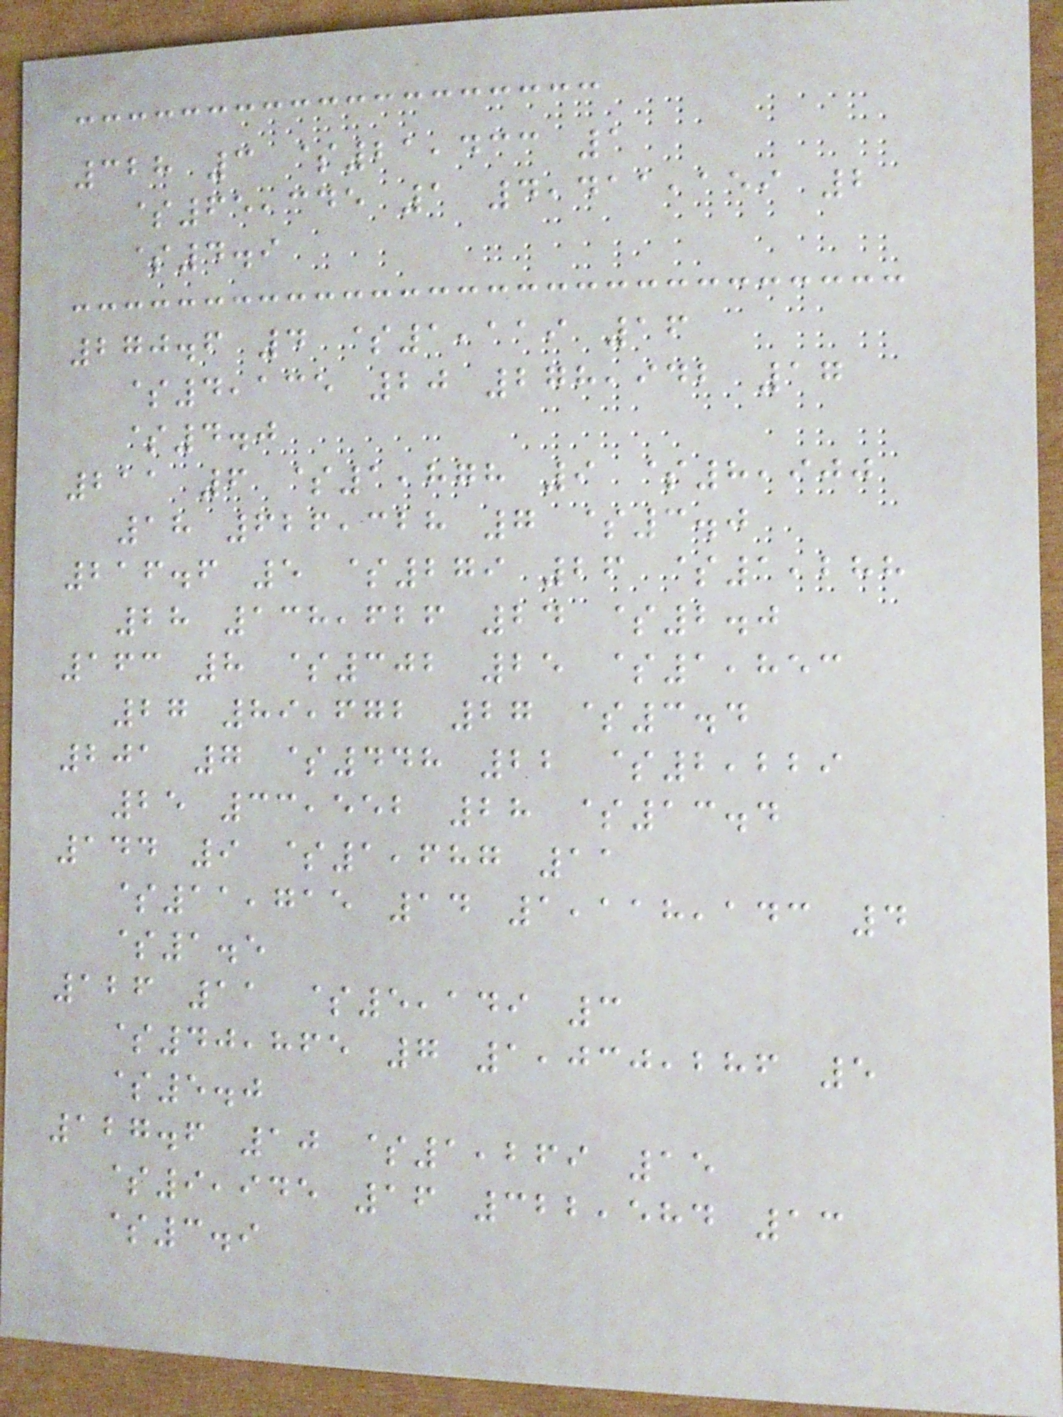328 3 $21,433 1
$65,345 1 4,411,159 2
$4.9
270.6 4 $1,119 16
$4,135 20 278,942 17
$4.0
211 6 $1,878 9 $8,900
18 626,328 7 $3.0
216.6 5 $279 26 $1,288
28 138,626 24 $2.0
163 8 $302 25 $1,853
27 89,672 27 $3.4
201 7 $448 22 $2,229
25 33,552 28 $13.4
144 9 $1,687 11
$11,715 14 1,118,143 4
$1.5
126 11 $5,149 3
$40,865 7 1,030,286 5
$5.0
127.6 10 $1,269 15
$9,945 16 322,584 13
$3.9
